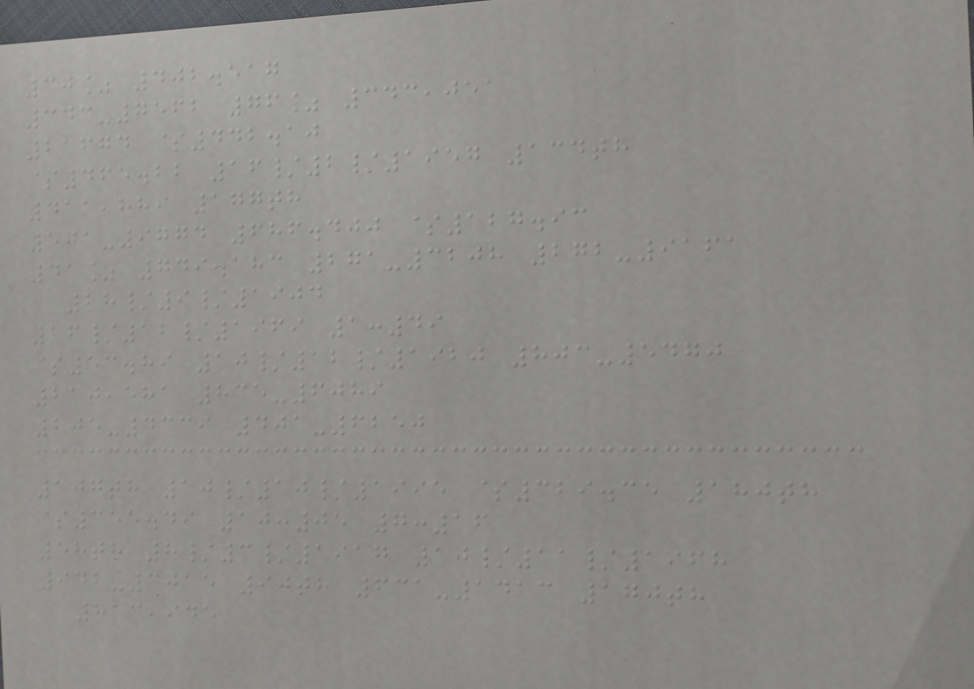30% 402.517
343-7562 76% 343,051
21674 $442.10
$465.22 16/2/1957 134th
411,889 177th
501-9774 686.400 $127.93
41% 749.183 271-3208 272-9161
28/9/1904
16/12/1969 1:49
$53.89 10/12/1920 803-5470
210,581 835-6089
205-4339 401-6250
107th 10/10/1995 $329.35 180th
$355.49 10:05 7:16
58th 8/3/1917 10/11/1968
942-3015 90th 631-1413 170th
813,945
